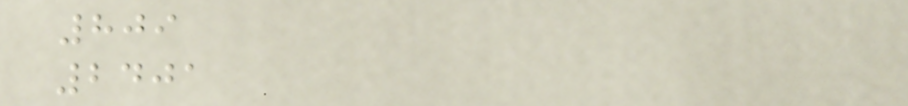809
2401
